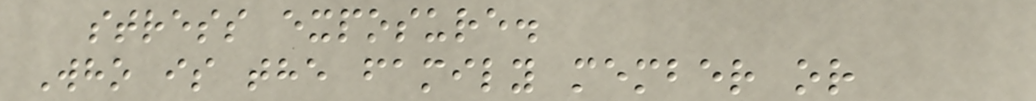stress exposure.
Who is the family member or
